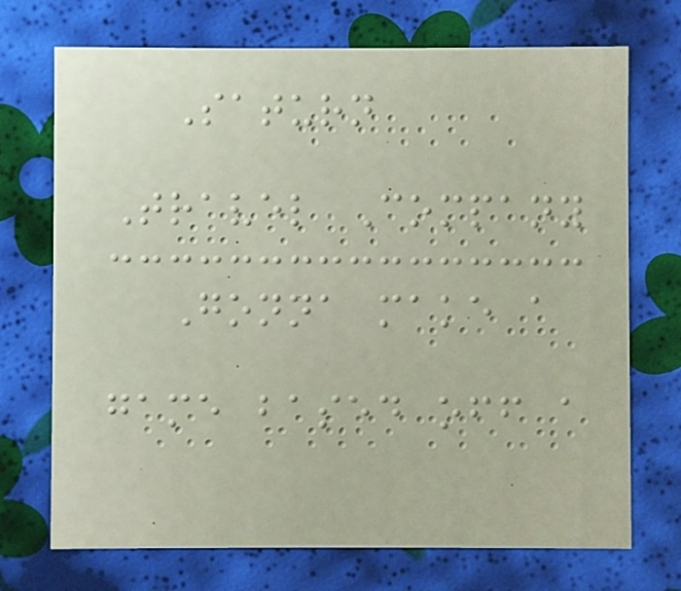Saturn
Travel Company
Gonna make a
game based off a
